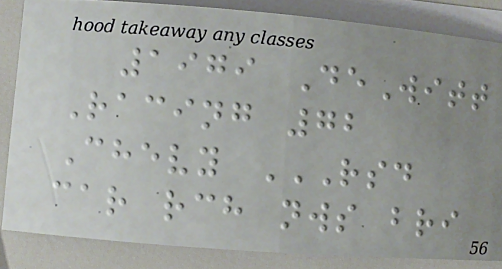1979 DeWitt
Racing 72
Chevy RSD
CAR RCH NWS BRI
